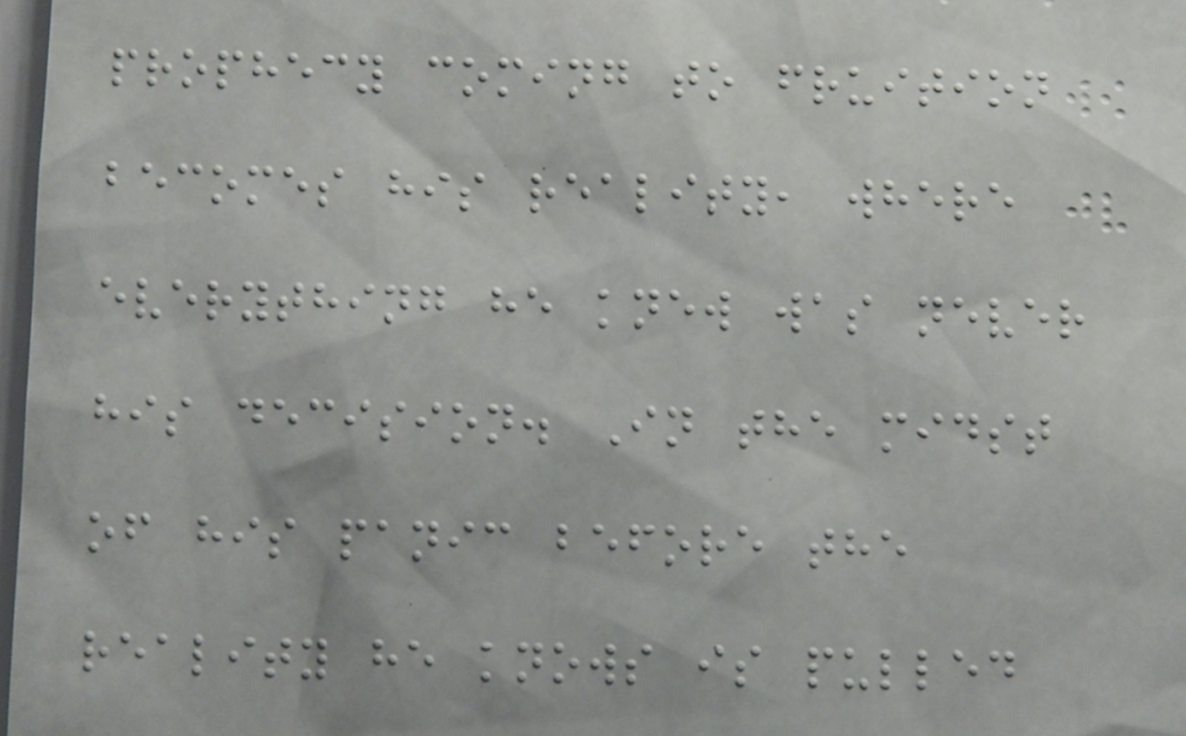prophecy coming to fruition
becomes his reality, where
everything he knew was never
his decision. In the midst
of his panic before the
reality he knows is pulled
